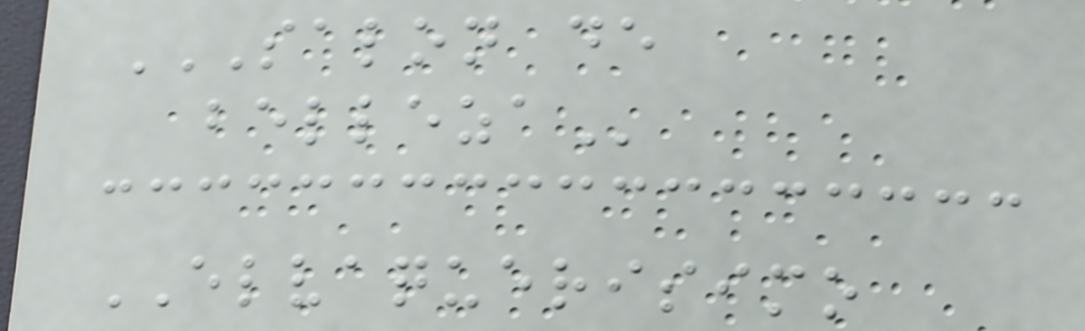SALON DE
BELLEZA
ELVAQUERISIMO
